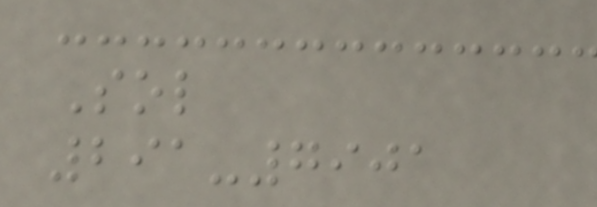Sol
291-7901
